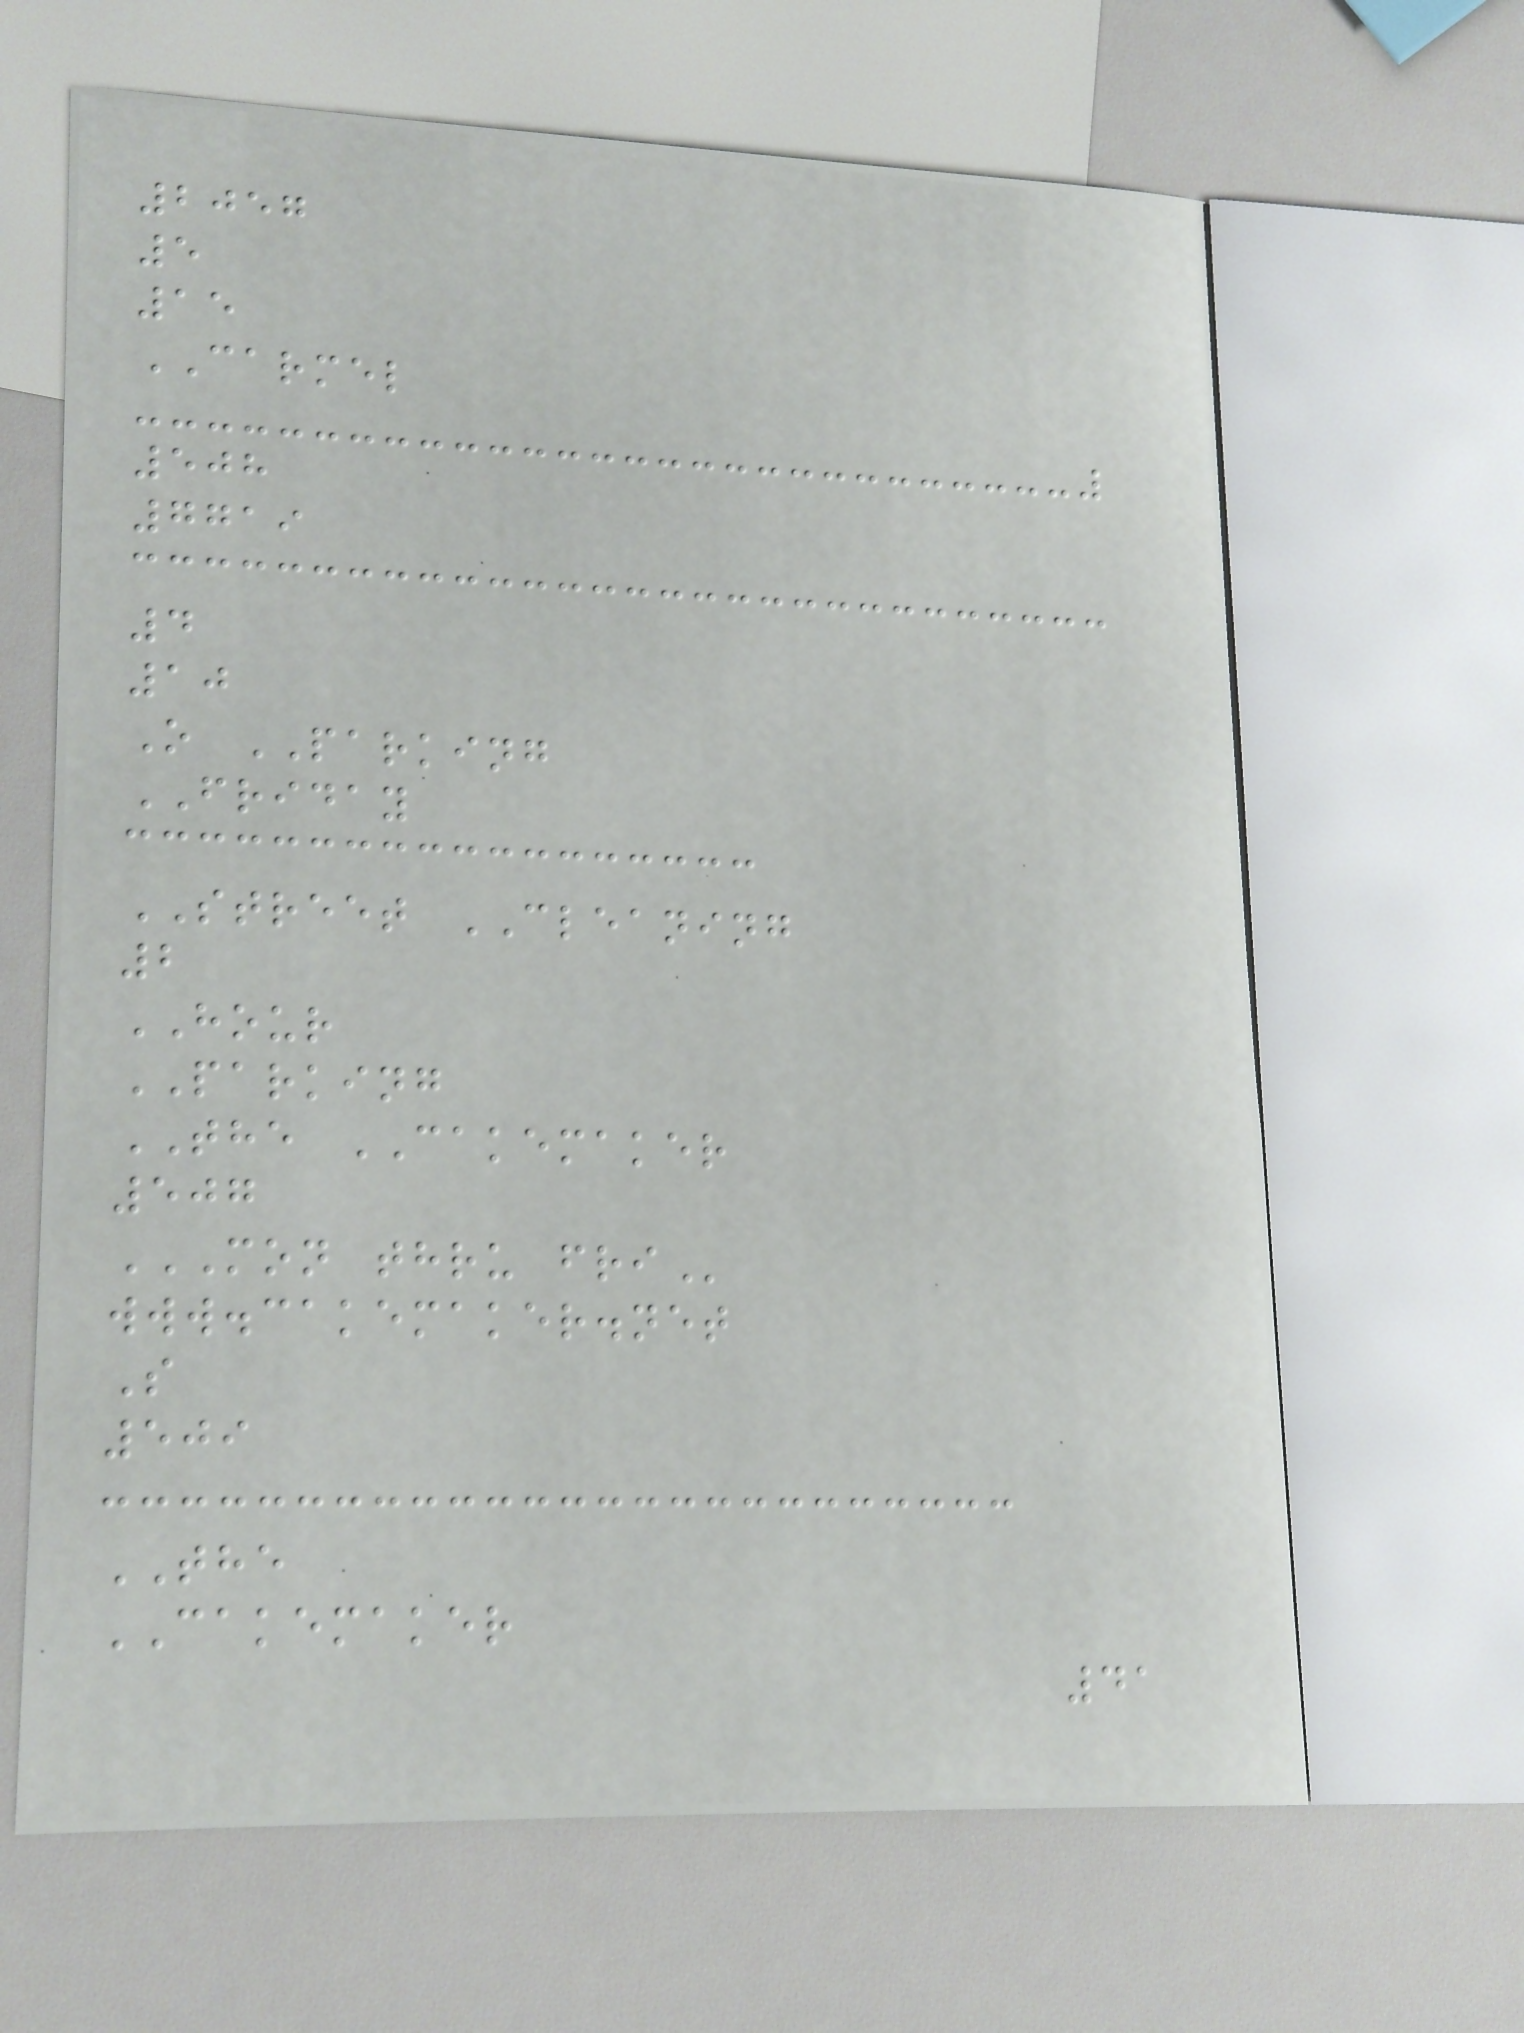2057
5
15
CARMEL
508
7719
4
10
O PARKING
FRIDAY
STREET CLEANING
2
HOUR
PARKING
THE CAKEMAKER
507
MON THRU FRI
www.cakemaker.net
S
509
THE
CAKEMAKER
41
